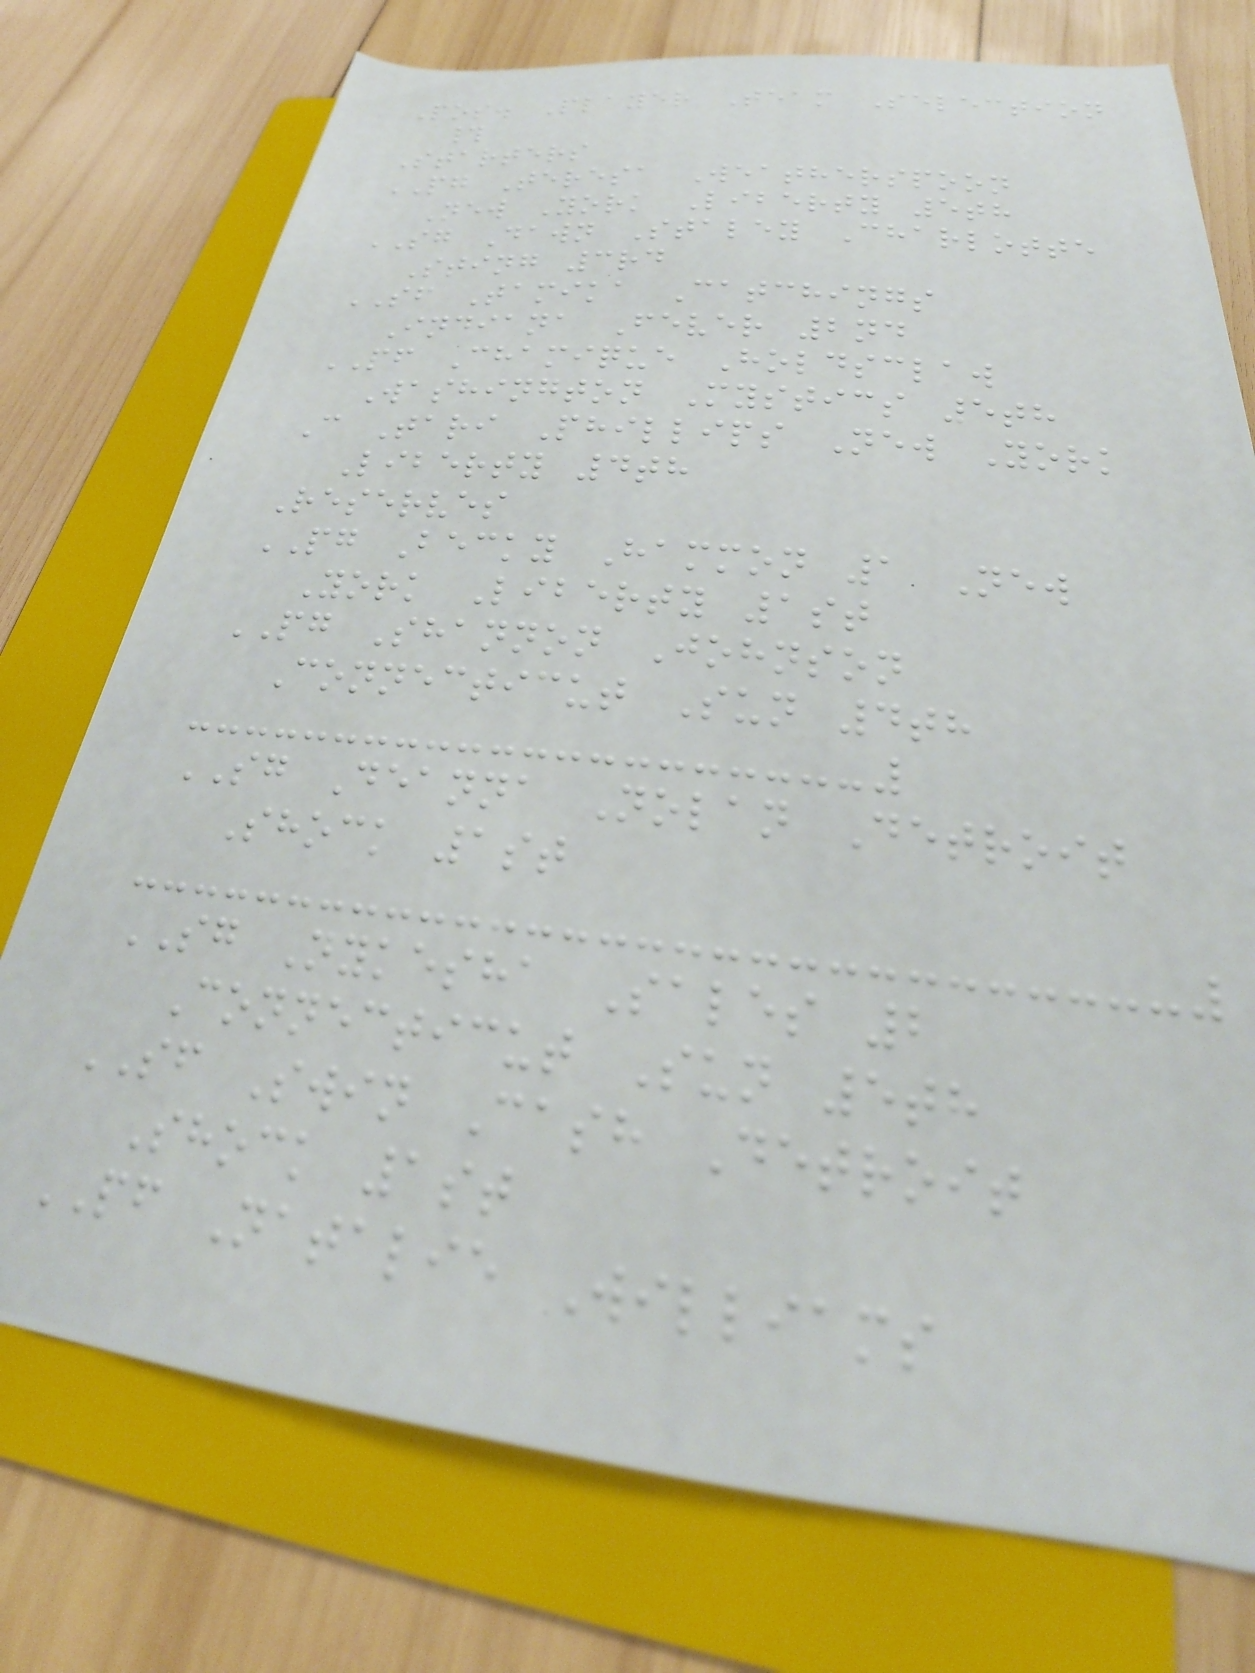Pos. Player Team Selection
#
Starters
PG Teresa Weatherspoon
New York Liberty 5th
SG Dawn Staley Charlotte
Sting 3rd
SF Tamika Catchings
Indiana Fever 2nd
PF Chamique Holdsclaw
Washington Mystics 5th
C Tari Phillips New York
Liberty 4th
Reserves
PG Becky Hammon 1 New
York Liberty 1st
PG Shannon Johnson
Connecticut Sun 4th
SG Deanna Nolan Detroit
Shock 1st
SG Nykesha Sales 2
Connecticut Sun 5th
SF Swin Cash Detroit
Shock 1st
PF Natalie Williams
